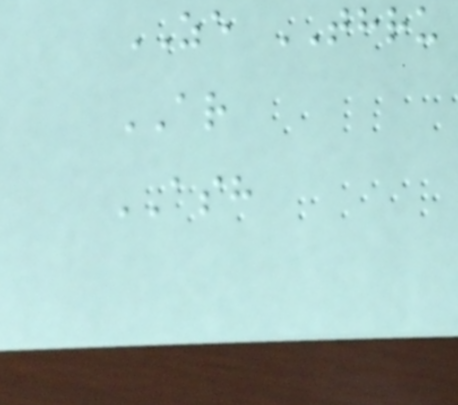ZE THRU
AR
ASH
